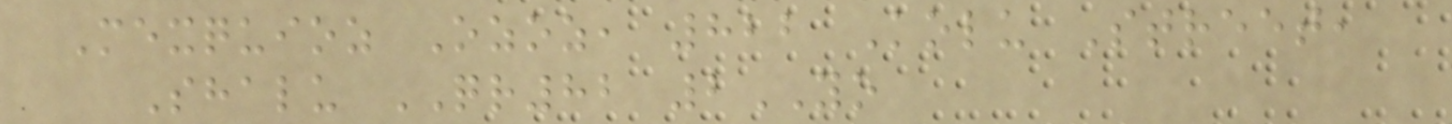Mexquioz Ozoz, 822 Kolu Street,
Shalu QR82 2YO
